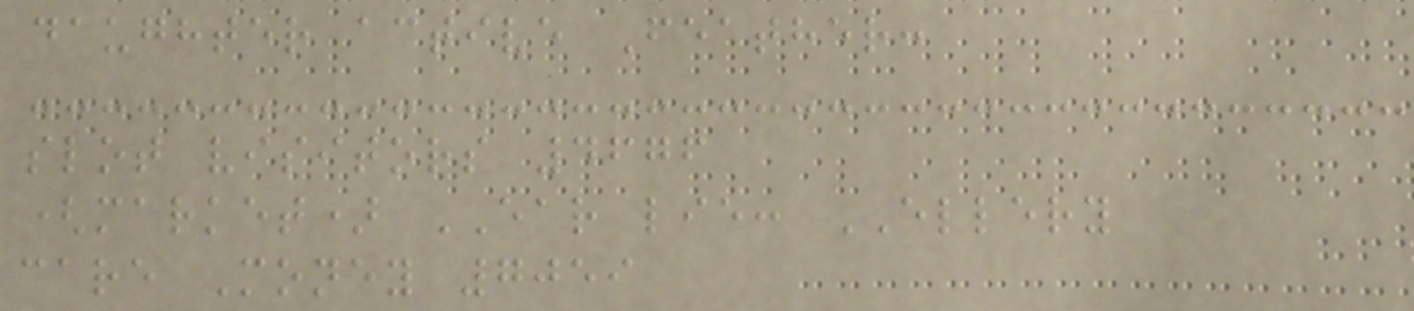daughter active Feather:
slot visitors 4676
(market) EAR lie: ELLERY
care Money 7059
